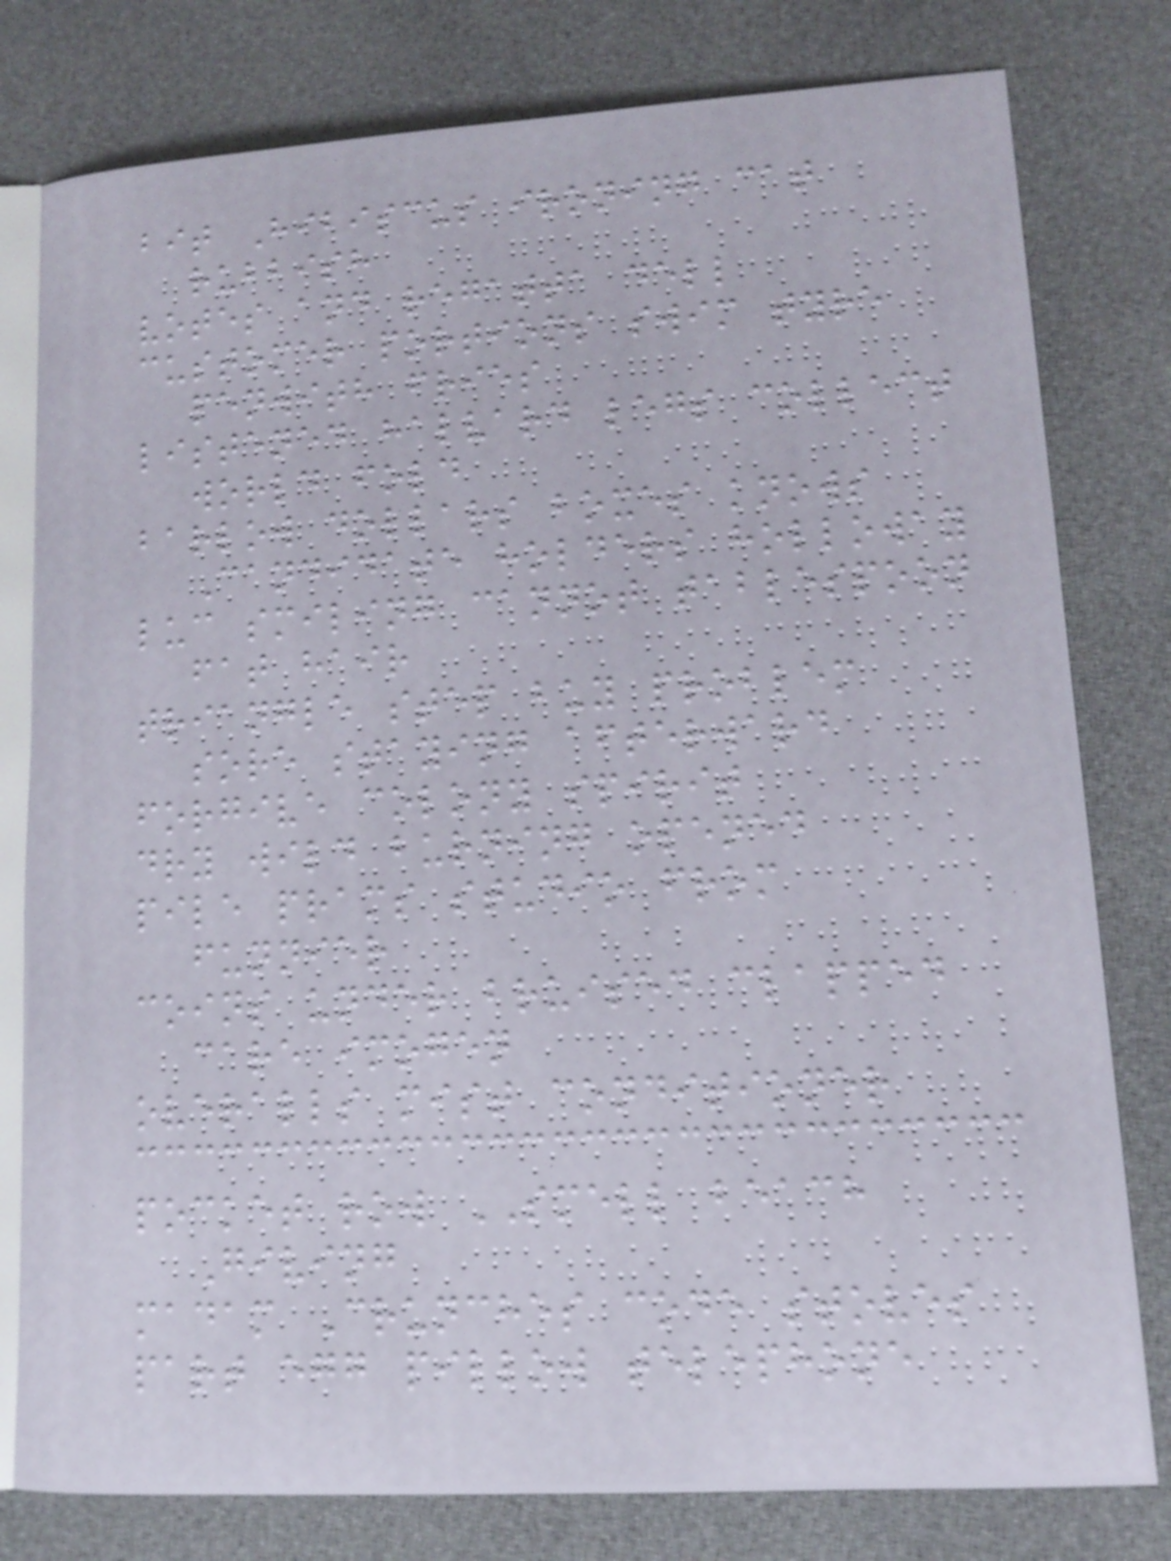bit Hibiscus ironing cat
rubbish
votes and regatta dell
customer portions swim tyre
penwith fries
listened halvard legs collect
world fold
barlow dollars boxes knows
Candidate holders holloway
luc smiling cannot tablespoon
fat hair
triangle step buy problem
sore staying afterward
forgive colony spirit
dry wild burning opened
pile prams studio from
funnier
coins under bruised clapped
care imogen
overalls mist conditioner
pocket row SMELL beach
Giving
madam Crunches code stoves
part egg pillow telephone
